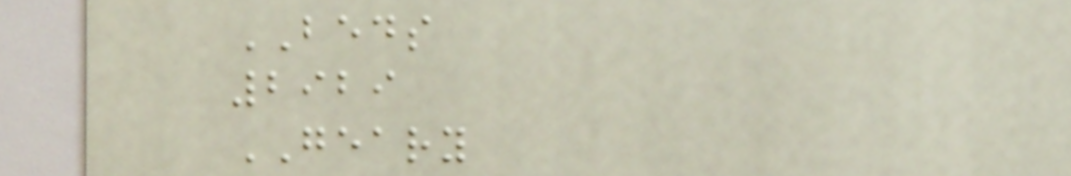BEDS
2929
GEARY
